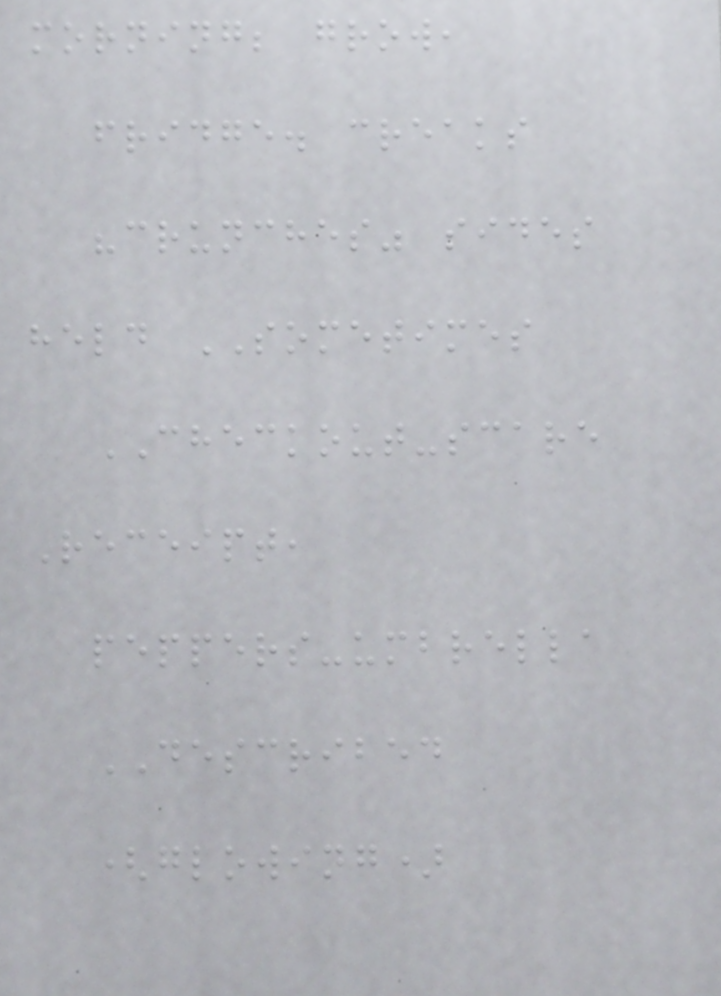morning; grow,
fridge. creaks
"crunches" sides
held SOMETIMES
CHECKOUT-scare
Receipt,
peppers-umbrella
DESCRIBED
(glowing)
